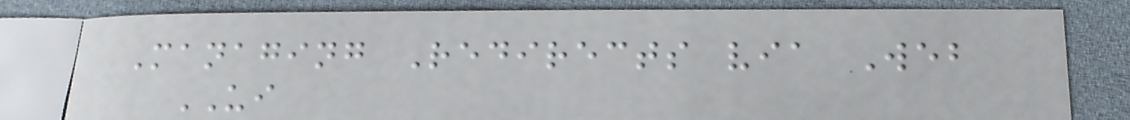Managing Redirects via Web
UI
